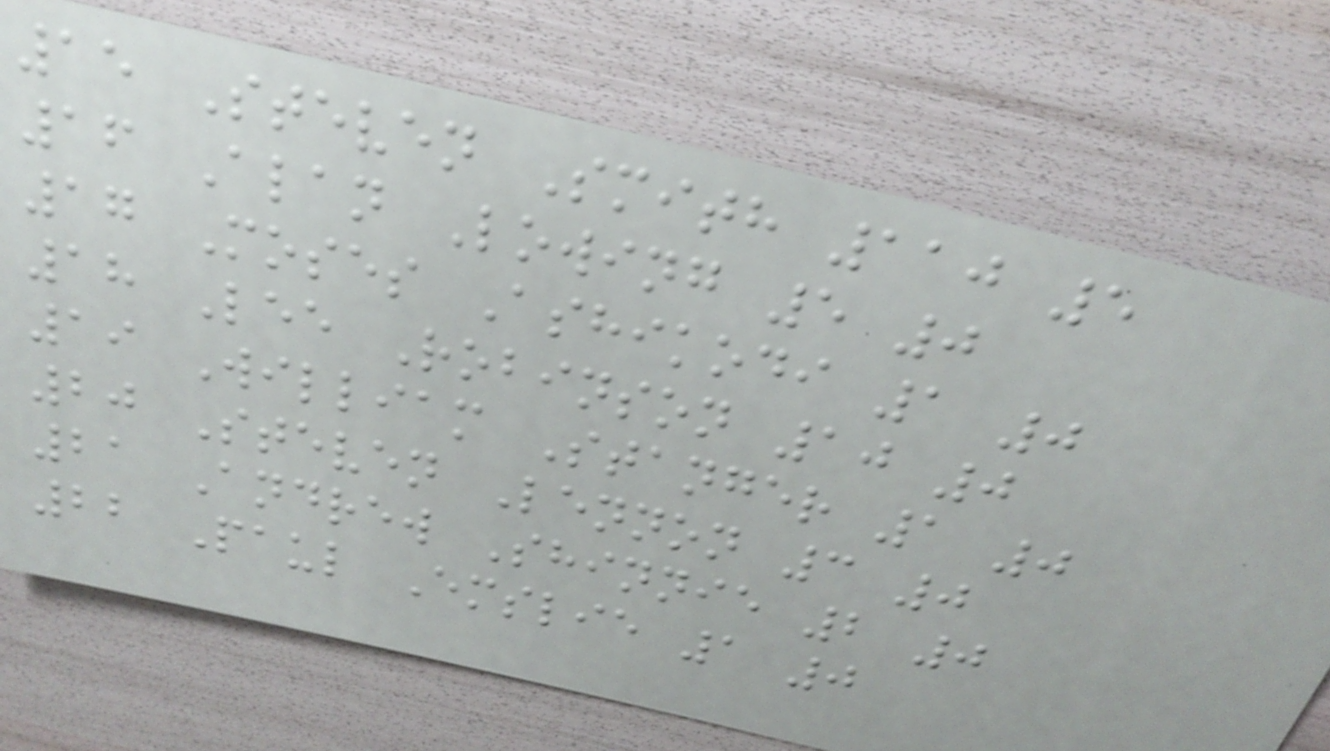15 Steven Smith 110 5
16 Alan Lowing 5 0
17 Moses Ashikodi 1 0
18 Lee Robinson 10 0
19 William Stanger 1 0
20 Steven Lennon 3 0
21 Andrew Shinnie 2 0
22 Paul Emslie 1 0
